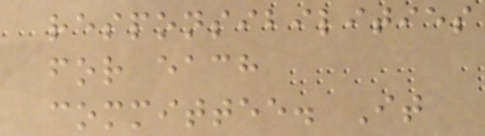responsibilities
for each
committee. It
